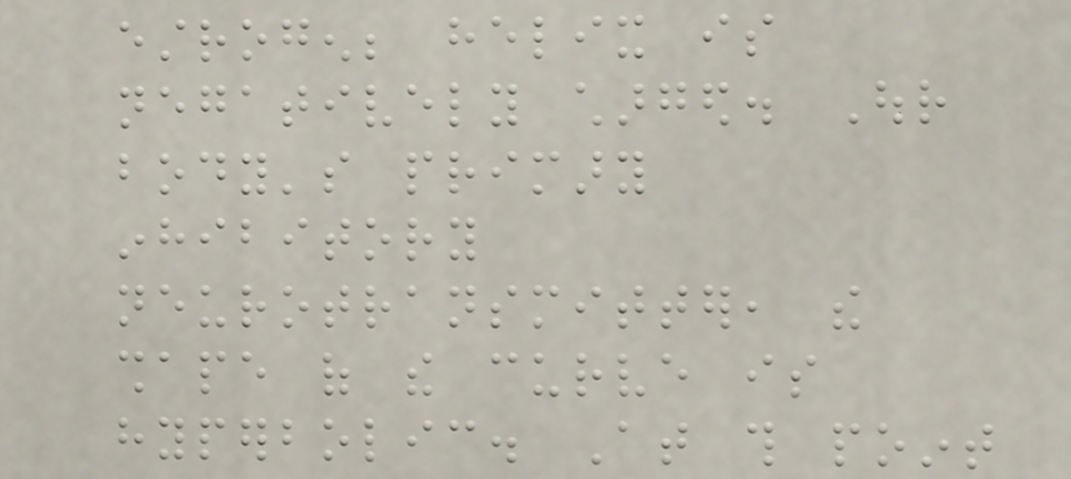estrogen; helix is
negatively charged. Our
body's primary
inhibitory
neurotransmitter, the
shape of the curve is
hyperbolic. At this point
